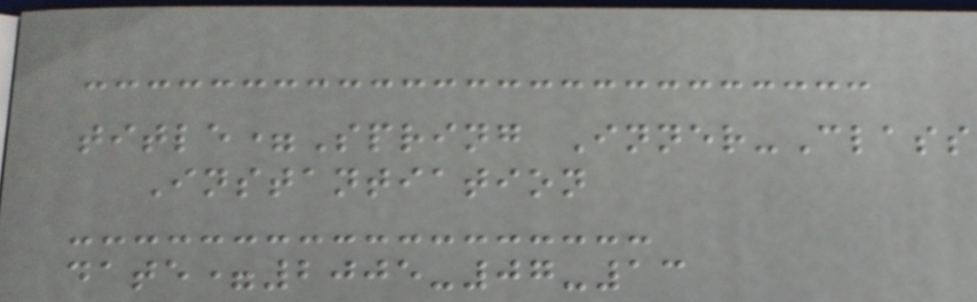title=Spring Inner-Class
Instantiation
date=2005-07-13
